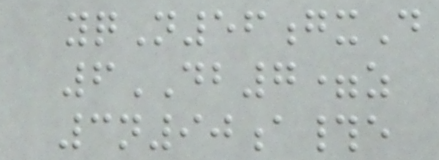yqN56gxD
6DB7=z
3n90a#e
